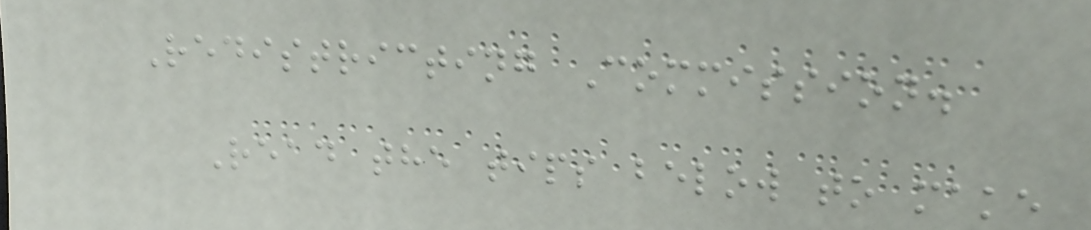Redistricting Commission.
Read the tips below to make
